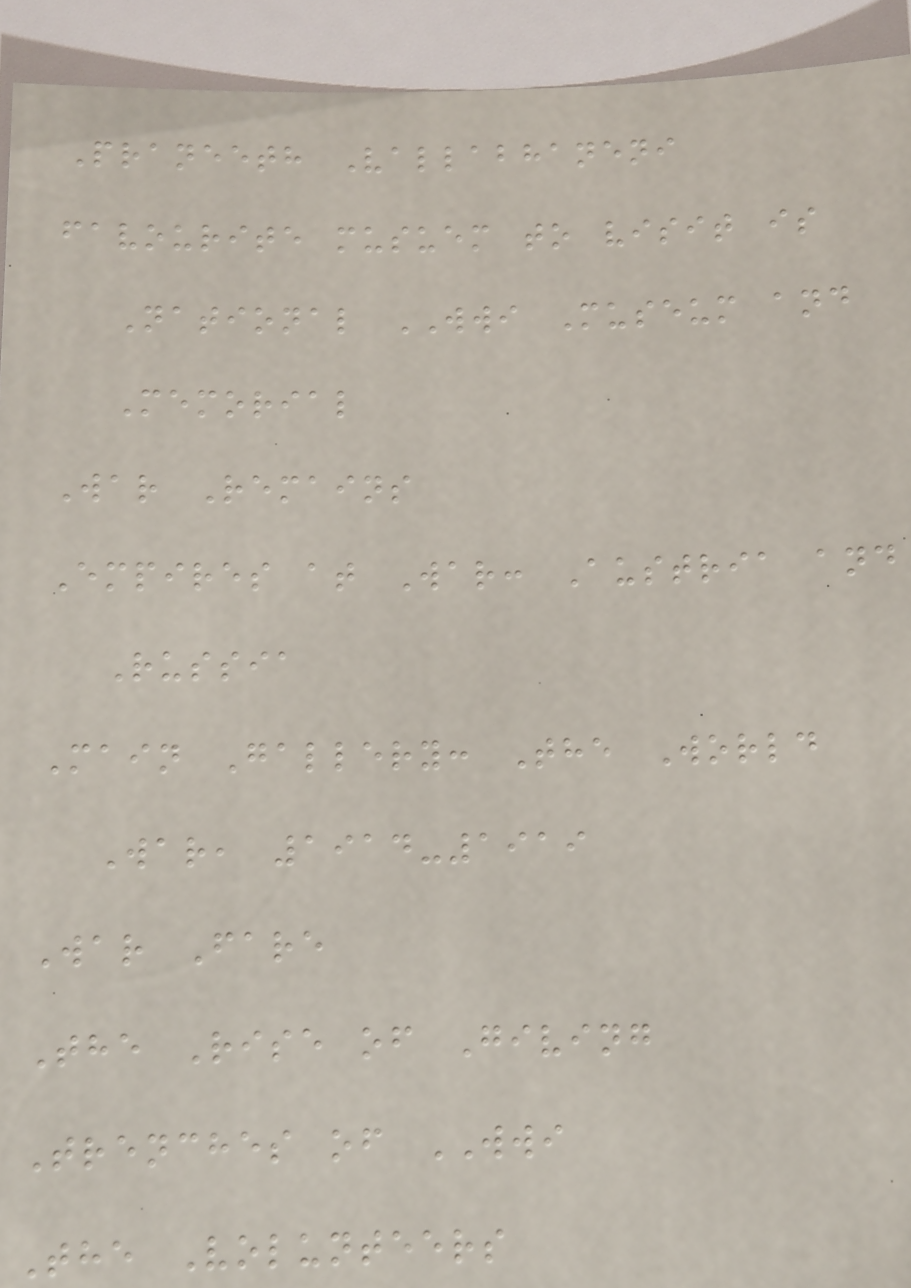Praneeth Vallabhaneni
favourite musuem to visit is
National WWI Museum and
Memorial
War Remains
Empires at War: Austria and
Russia
Main Gallery: The World
War, 1914-1919
War Fare
The Rise of Giving
Trenches of WWI
The Volunteers
